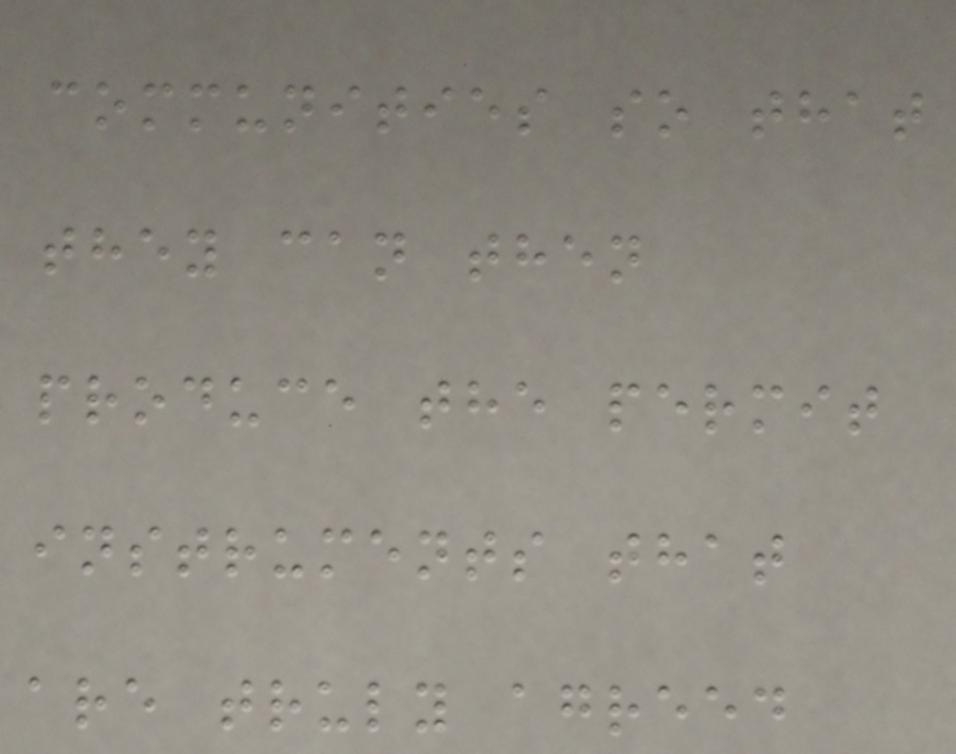communities so that
they can then
produce the permit
instruments that
are truly agreed
